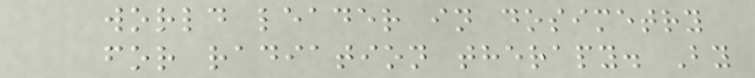world leader in dosimetry
for radiation therapy. By
